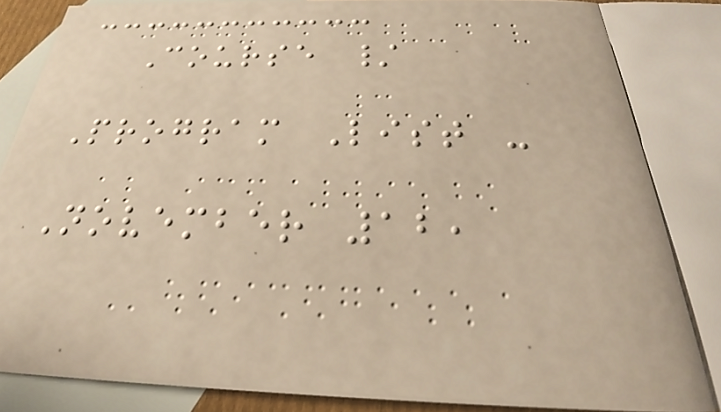Course /
Program List -
November 12,
